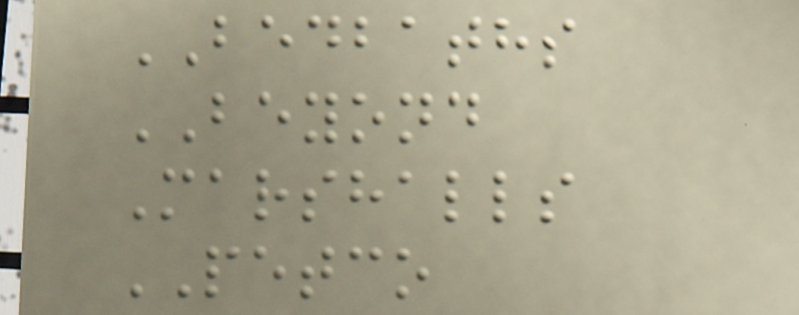BEDBATHS
BEYOND
Marshalls
PETCO
